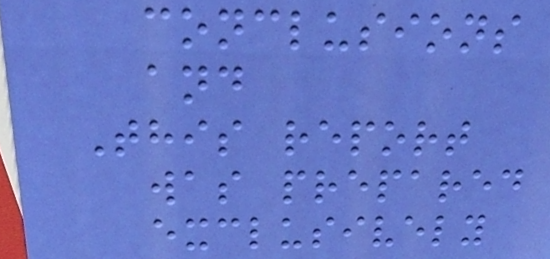conclusions
and
This report
was prepared
exclusively
